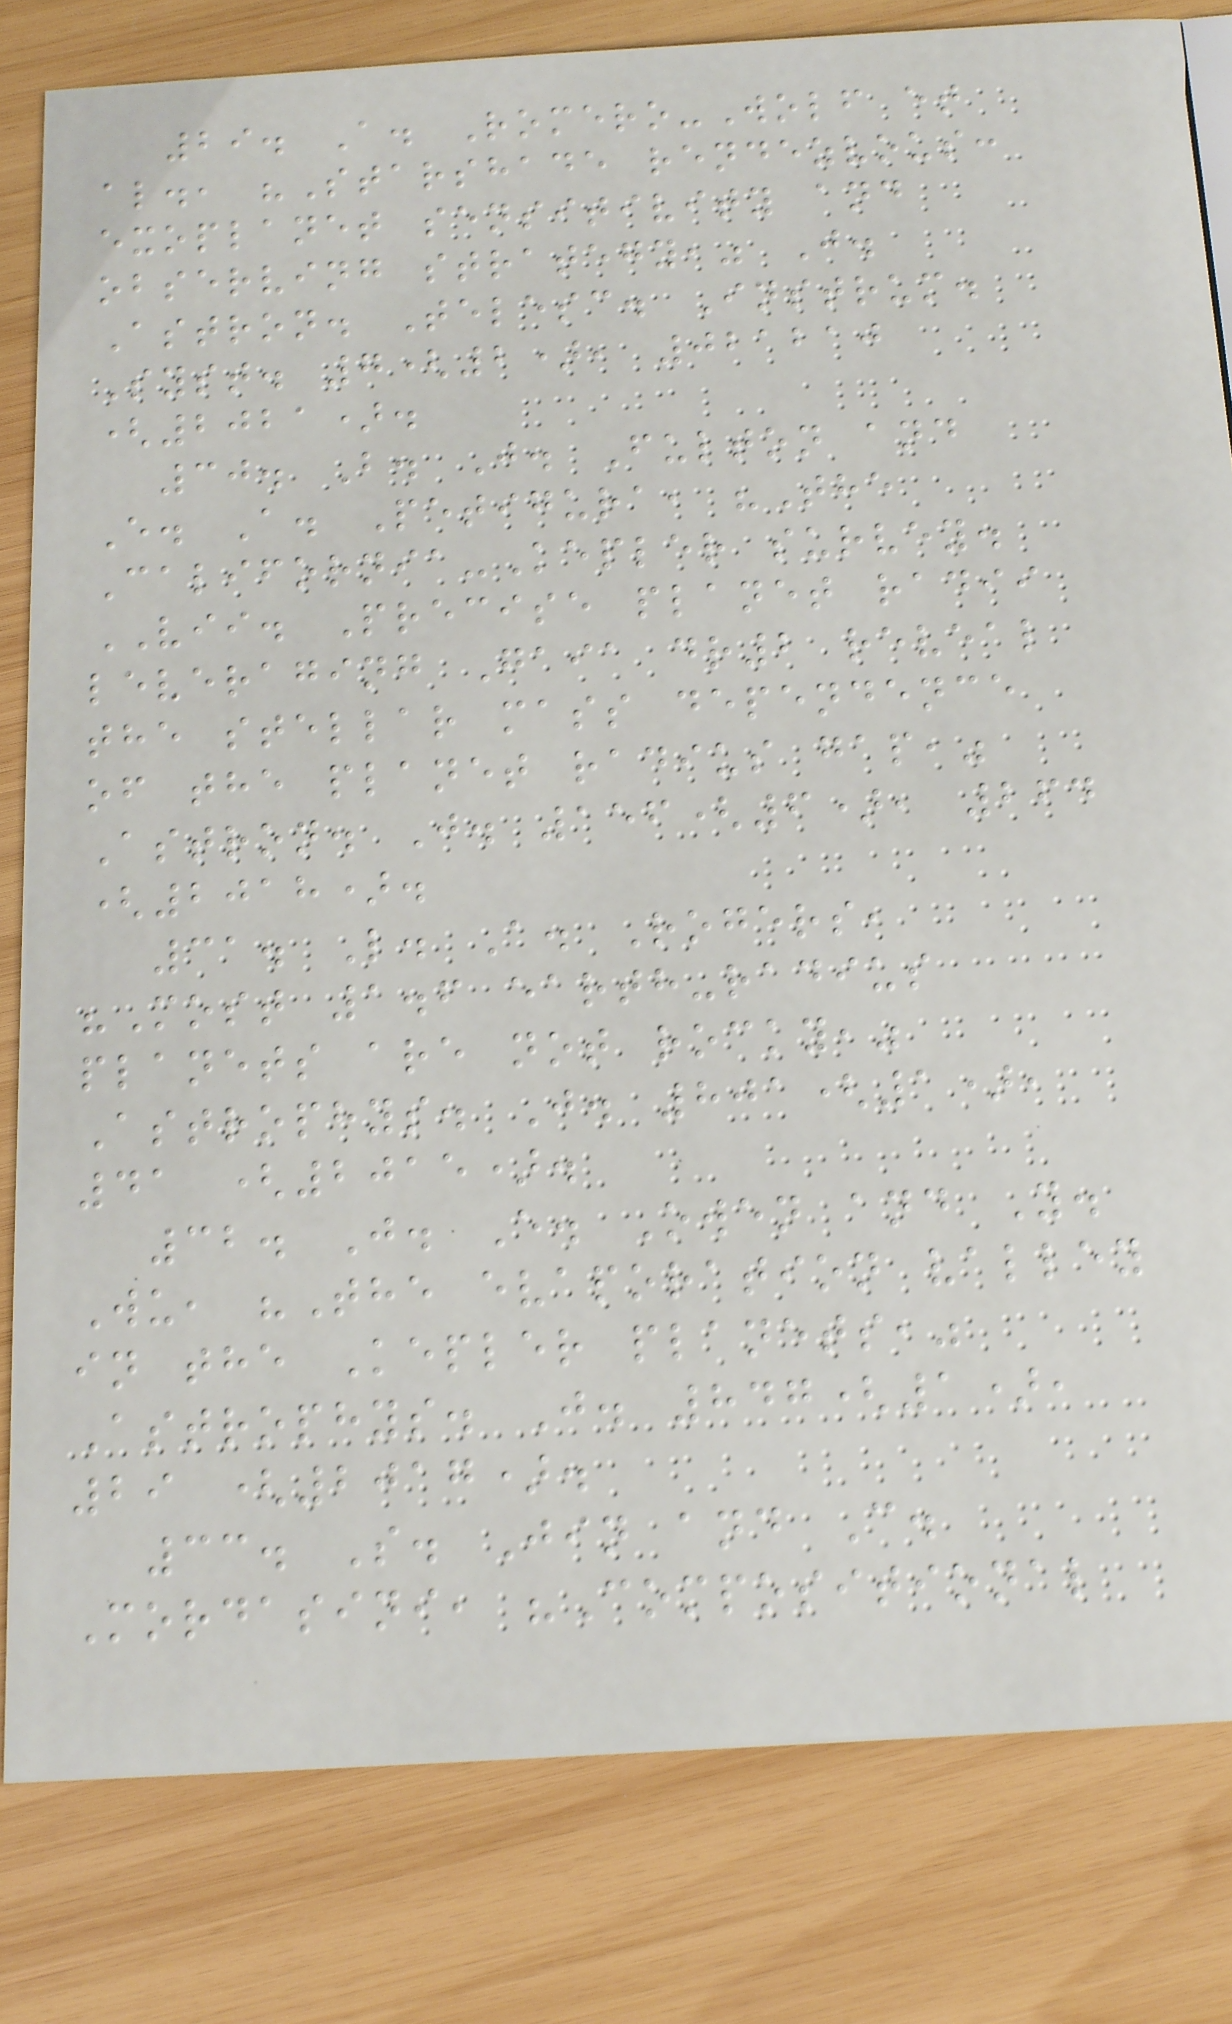29. A. Romero-Wolf et
al., "Starshade rendezvous:
exoplanet sensitivity and
observing strategy," J.
Astron. Telesc. Instrum.
Syst. 7(2), 021210
(2021).
30. B. J. Fulton and
E. A. Petigura, "The
California-Kepler survey.
VII. Precise planet radii
leveraging Gaia dr2 reveal
the stellar mass dependence
of the planet radius gap,"
Astron. J. 156(6), 264
(2018).
31. L. A. Rogers,
"Most 1.6 earth-radius
planets are not rocky,"
Astrophys. J. 801(1),
41 (2015).
32. J. E. Owen and Y.
Wu, "The evaporation valley
in the Kepler planets,"
Astrophys. J. 847(1),
29 (2017).
33. S. Jin and C.
Mordasini, "Compositional
